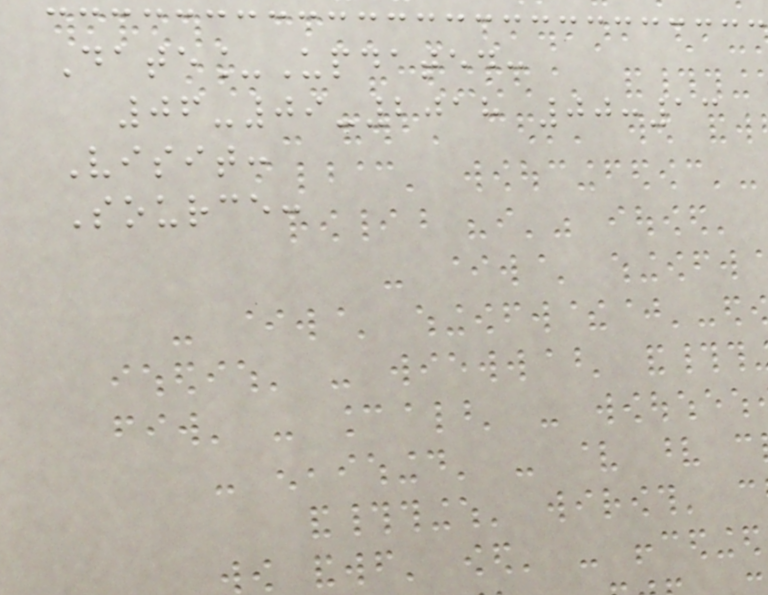Date_Updated:
06-09-2018 00:13
Visit:
Source:
